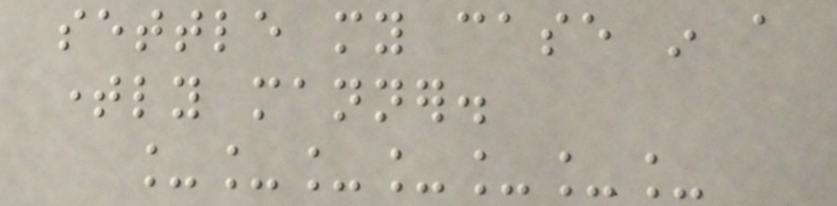settle my case in a
timely manner.
_______
